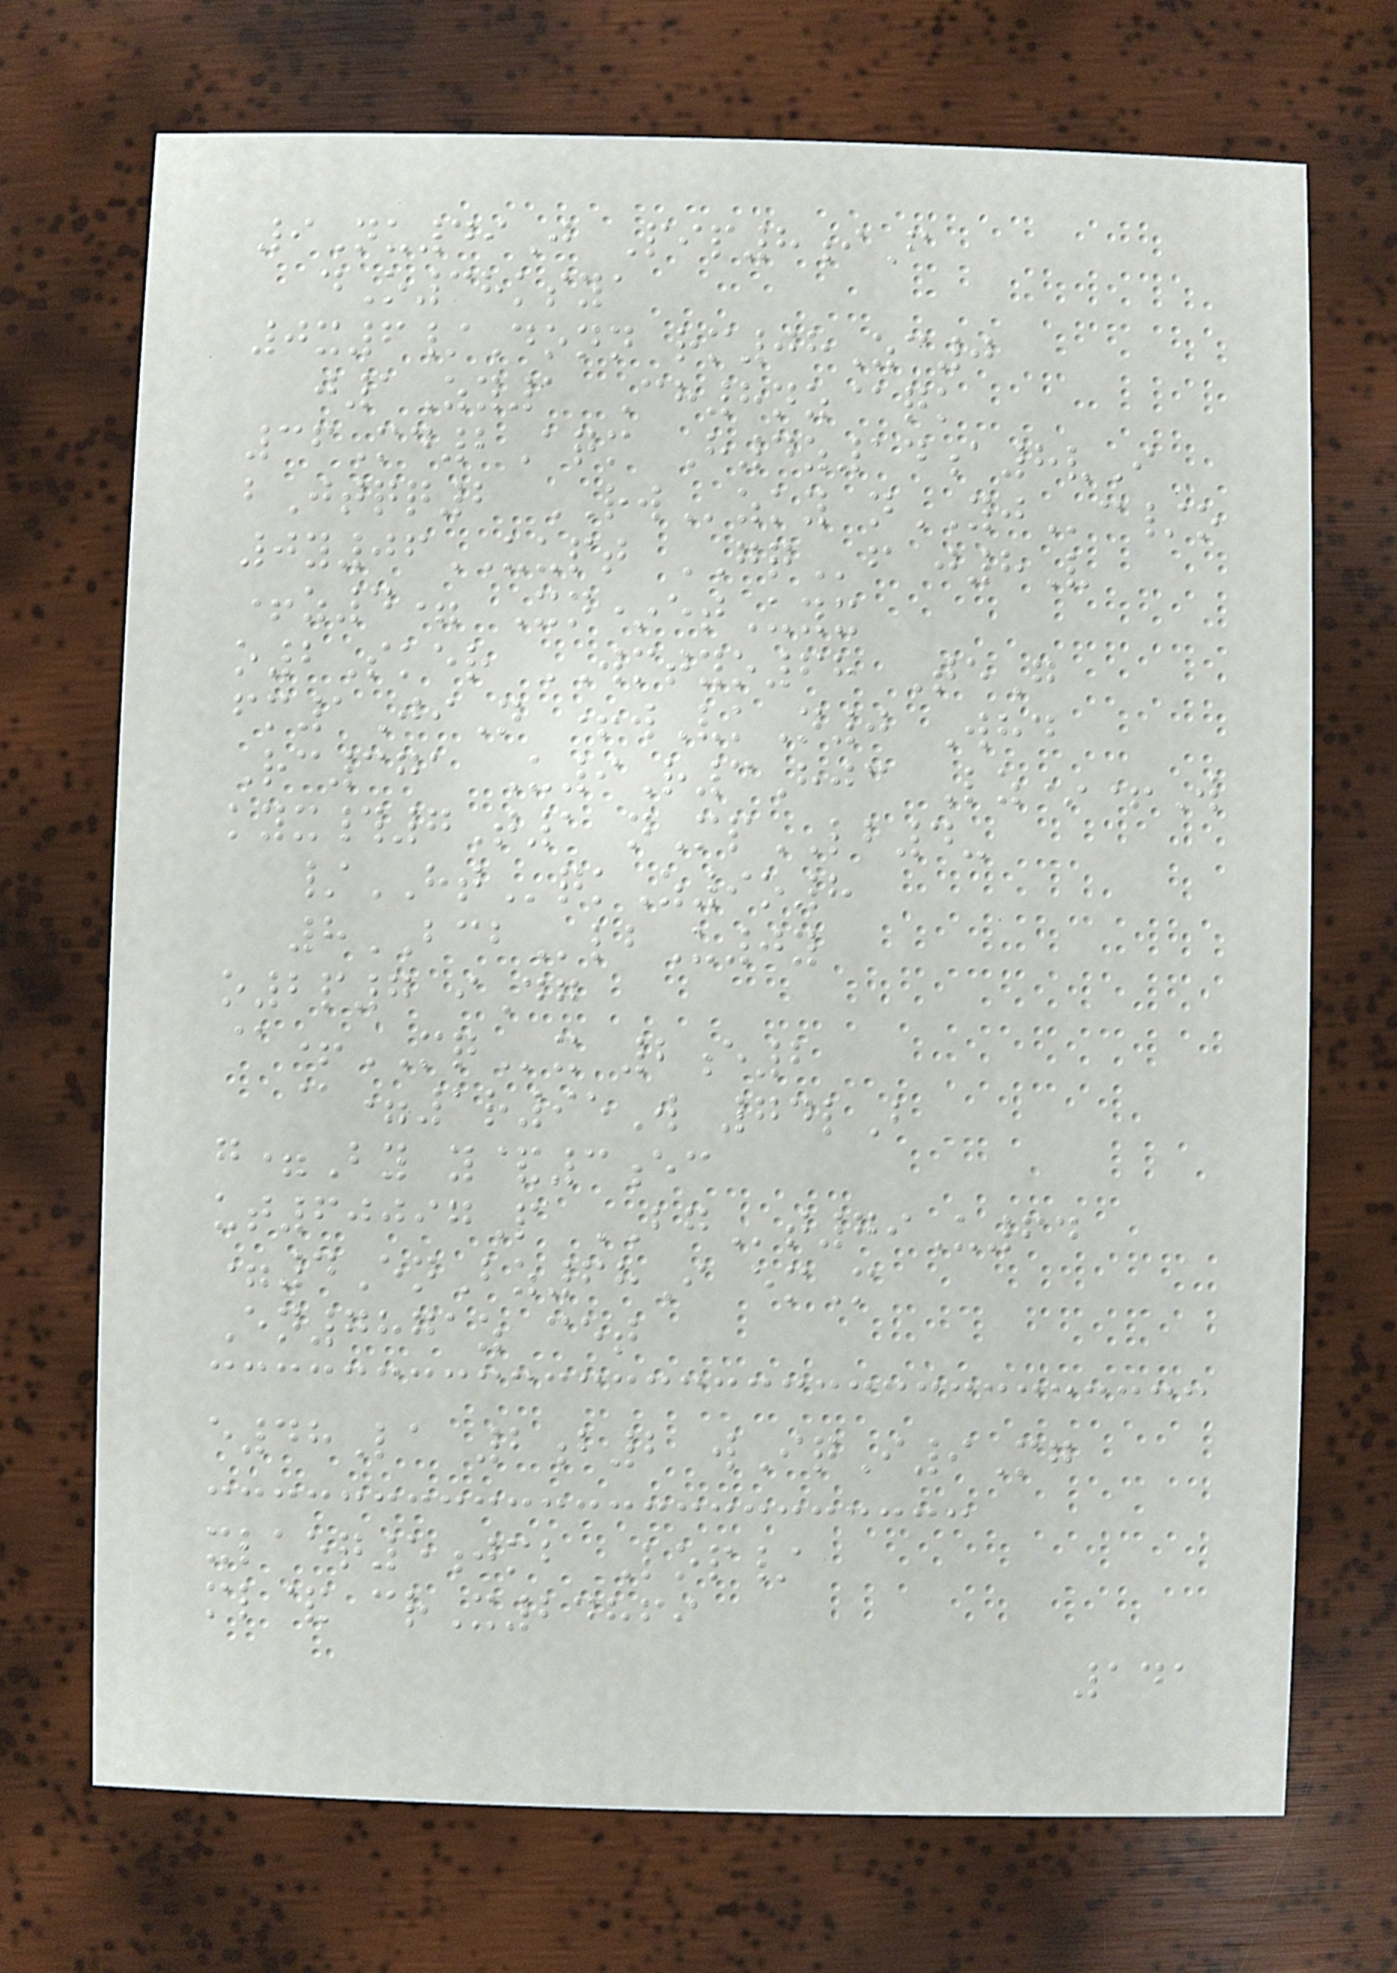9Nu49J Pip8iF
dO38ksya
0x6/Donn rm08Zc0
j1Zy1 Ch8nz@qk
36Md2Aqm H4z14a8vI
bJtqq2 RWzky nYJc/o
0y06UUPT GQf j8V
+z4= Xn*etUyx
o2Sker WMTYO68 TeG
fm1JiN +wVkN0 Whd
Rc371 U9R3Hjc Lz*+W
kyx#7T1 nMpLB4-
/HTqkZ9o8
8BCBlbU0y
o2p7 iDg
@+MQx 2e2
@=1r95W 74lB
g=By y&3ec
ut60097P BGt79U64
=4EnBz68I emM
En7871z cet
e48La 2b2 wIqI9Mg
xlaeq5jmb Lop/
ml& crX24869
141
